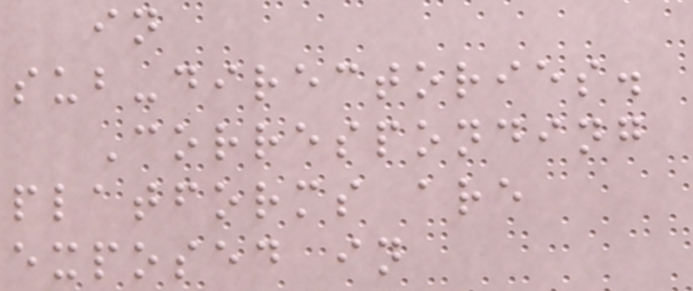in
sub-directories.
Corresponding
platforms are
exposed in
